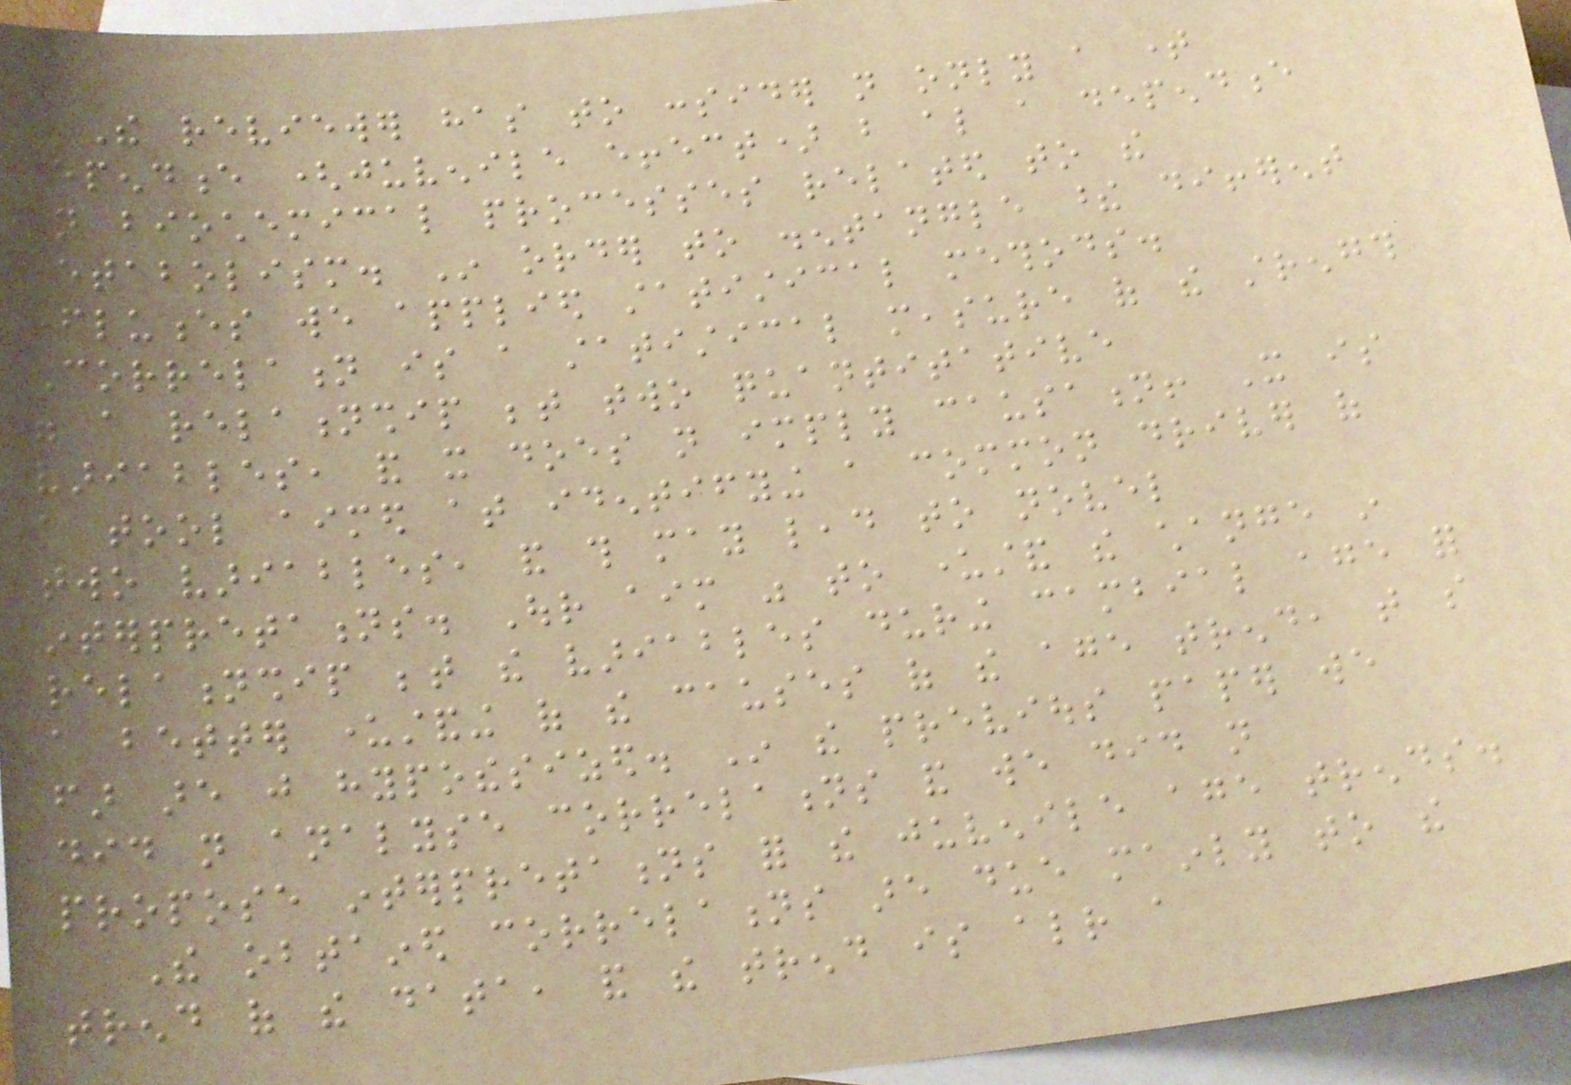The reviewer has to consider not only a time
dependence (juvenile effect) but also a dependence
on biochemical processes related to the
metabolism. In order to disentangle these different
influences we applied statistical methods.
Correlation is a statistical measure of the strength
of a relationship between two quantitative
variables, and it does not imply causation! It is
a tool aimed at identifying a common driver of
two variables, and this may lead to novel
interpretations. Our aim was to understand the change in
relationship between the variables during cambial age for
a better understanding of the causes of the age trend, that so
far are just hypothesized. In the previous paper we
did not analyse correlations and we did not
propose interpretations for the juvenile age trends.
The obtained correlations are due mainly to the
trend of the data, and the trend is already a
